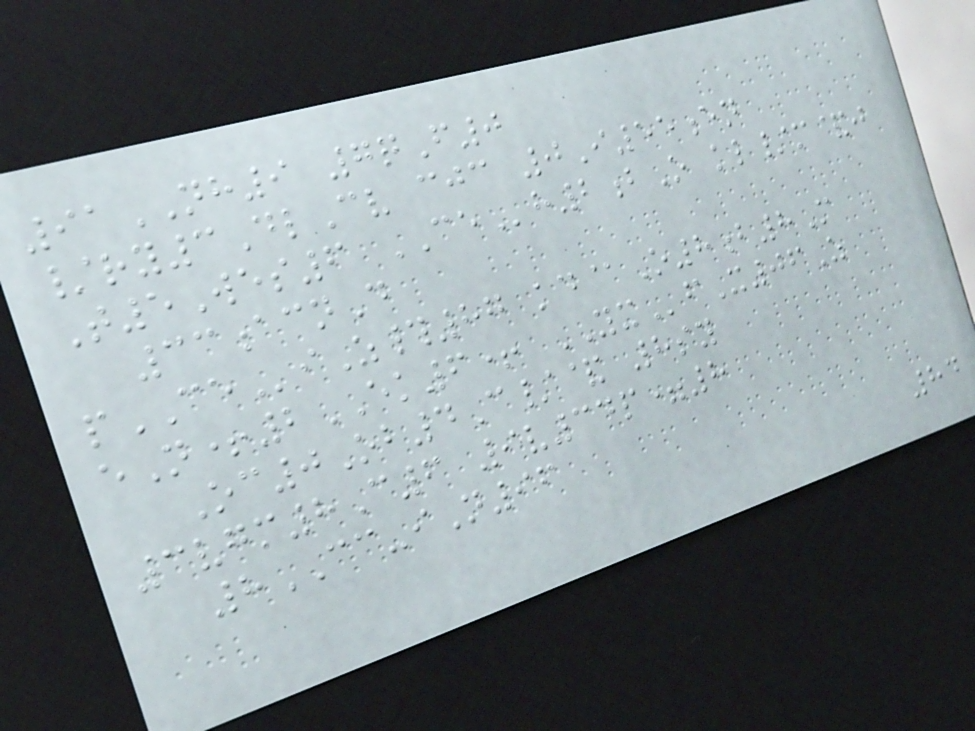91NH9 7qF0
/ry3DlCv cjc 0I55en
T5Wes6 CEh2bO kl/m&j
33acnD
pCEiZ#87 kd@O8b8M
eN+2EK6+ YXfX06Z
Oc0Ob4C/& 8sy
3vgm8C6 9v34p=8
8CC-iN96
84
